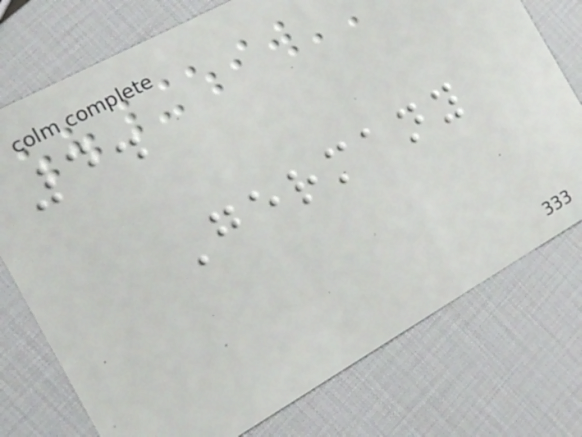4.
Germany
